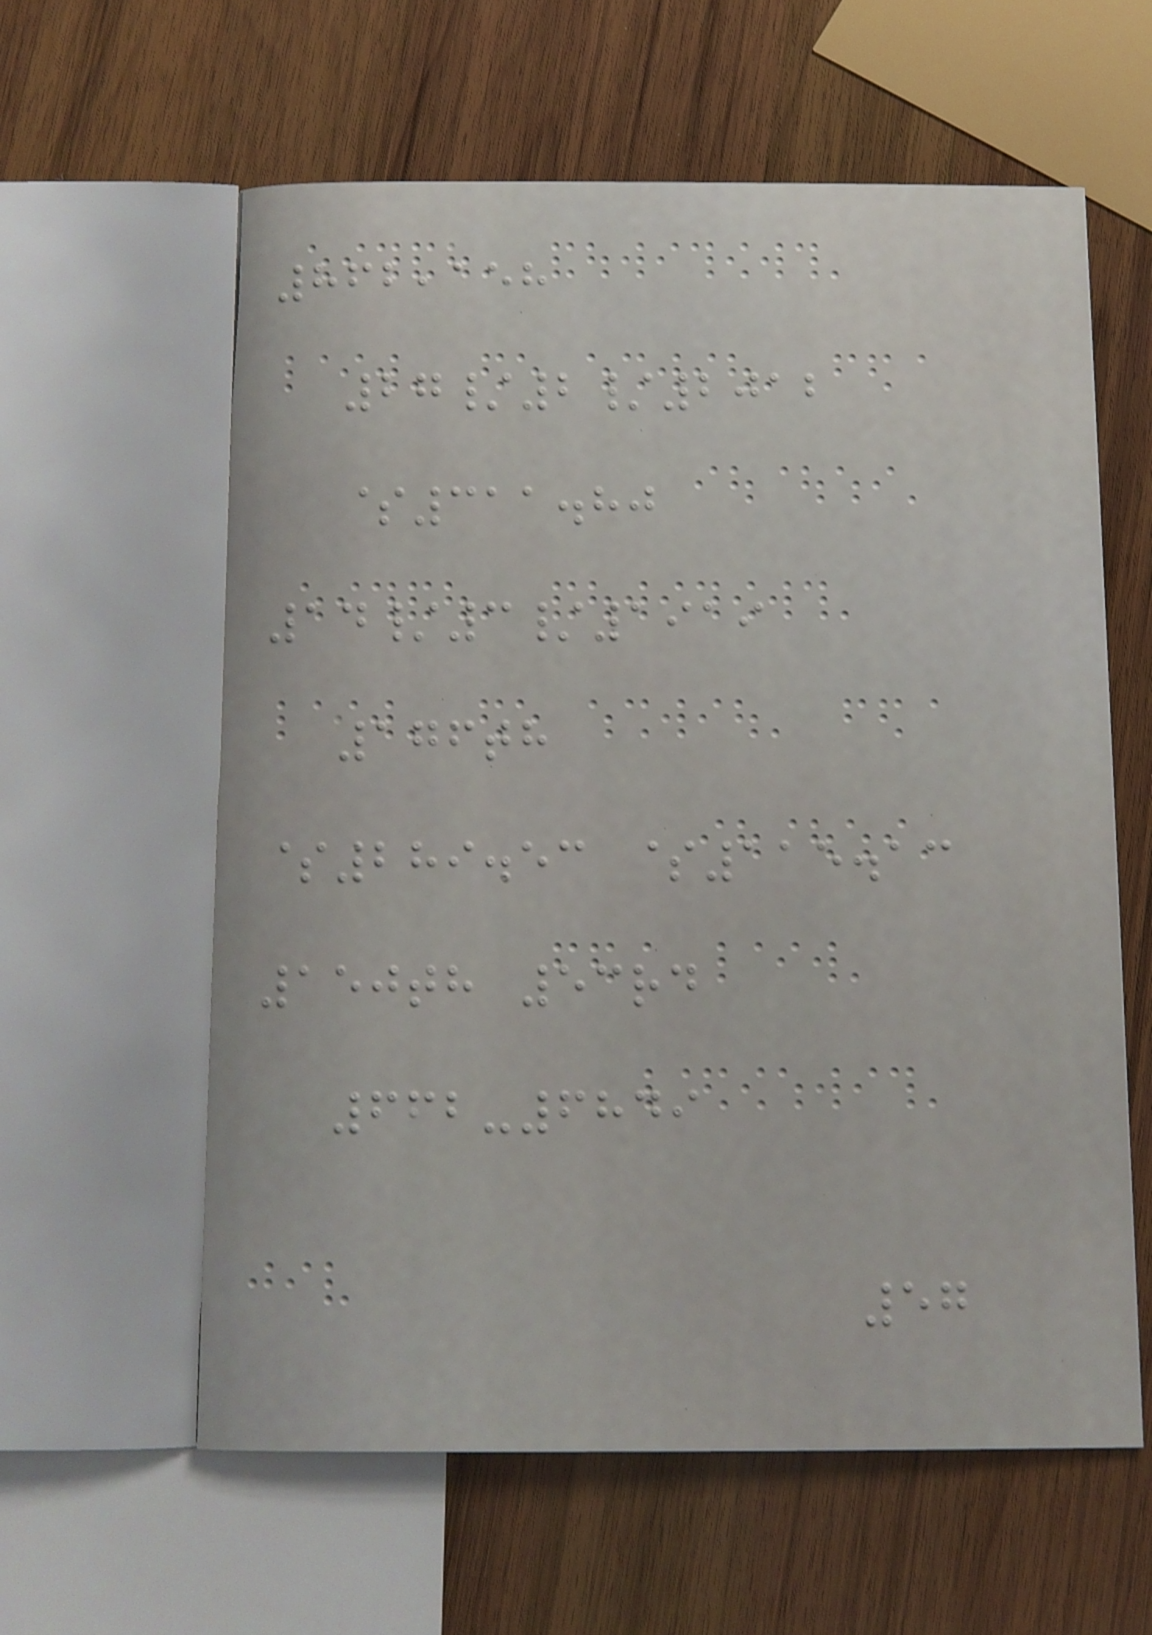862,158
27/2/2012
$311.80
14/3/1919
176th
$289.53 $115.13
150th 53rd
662-6849
57
